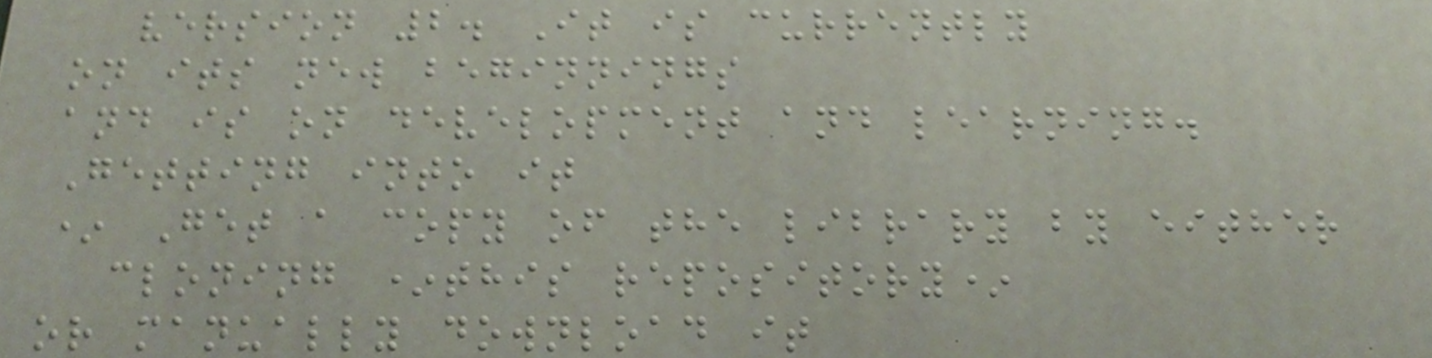version 2. It is currently
on its new beginnings
and is on development and learning.
Getting into it
* Get a copy of the library by either
cloning *this repository*
or manually download it
